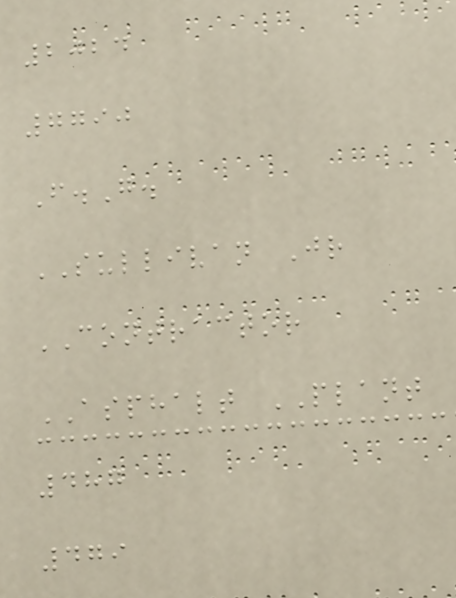2024
7790
F.G.
SULLIVAN Jr
CONTRACTOR
ASPHALT PLANT
487
479
